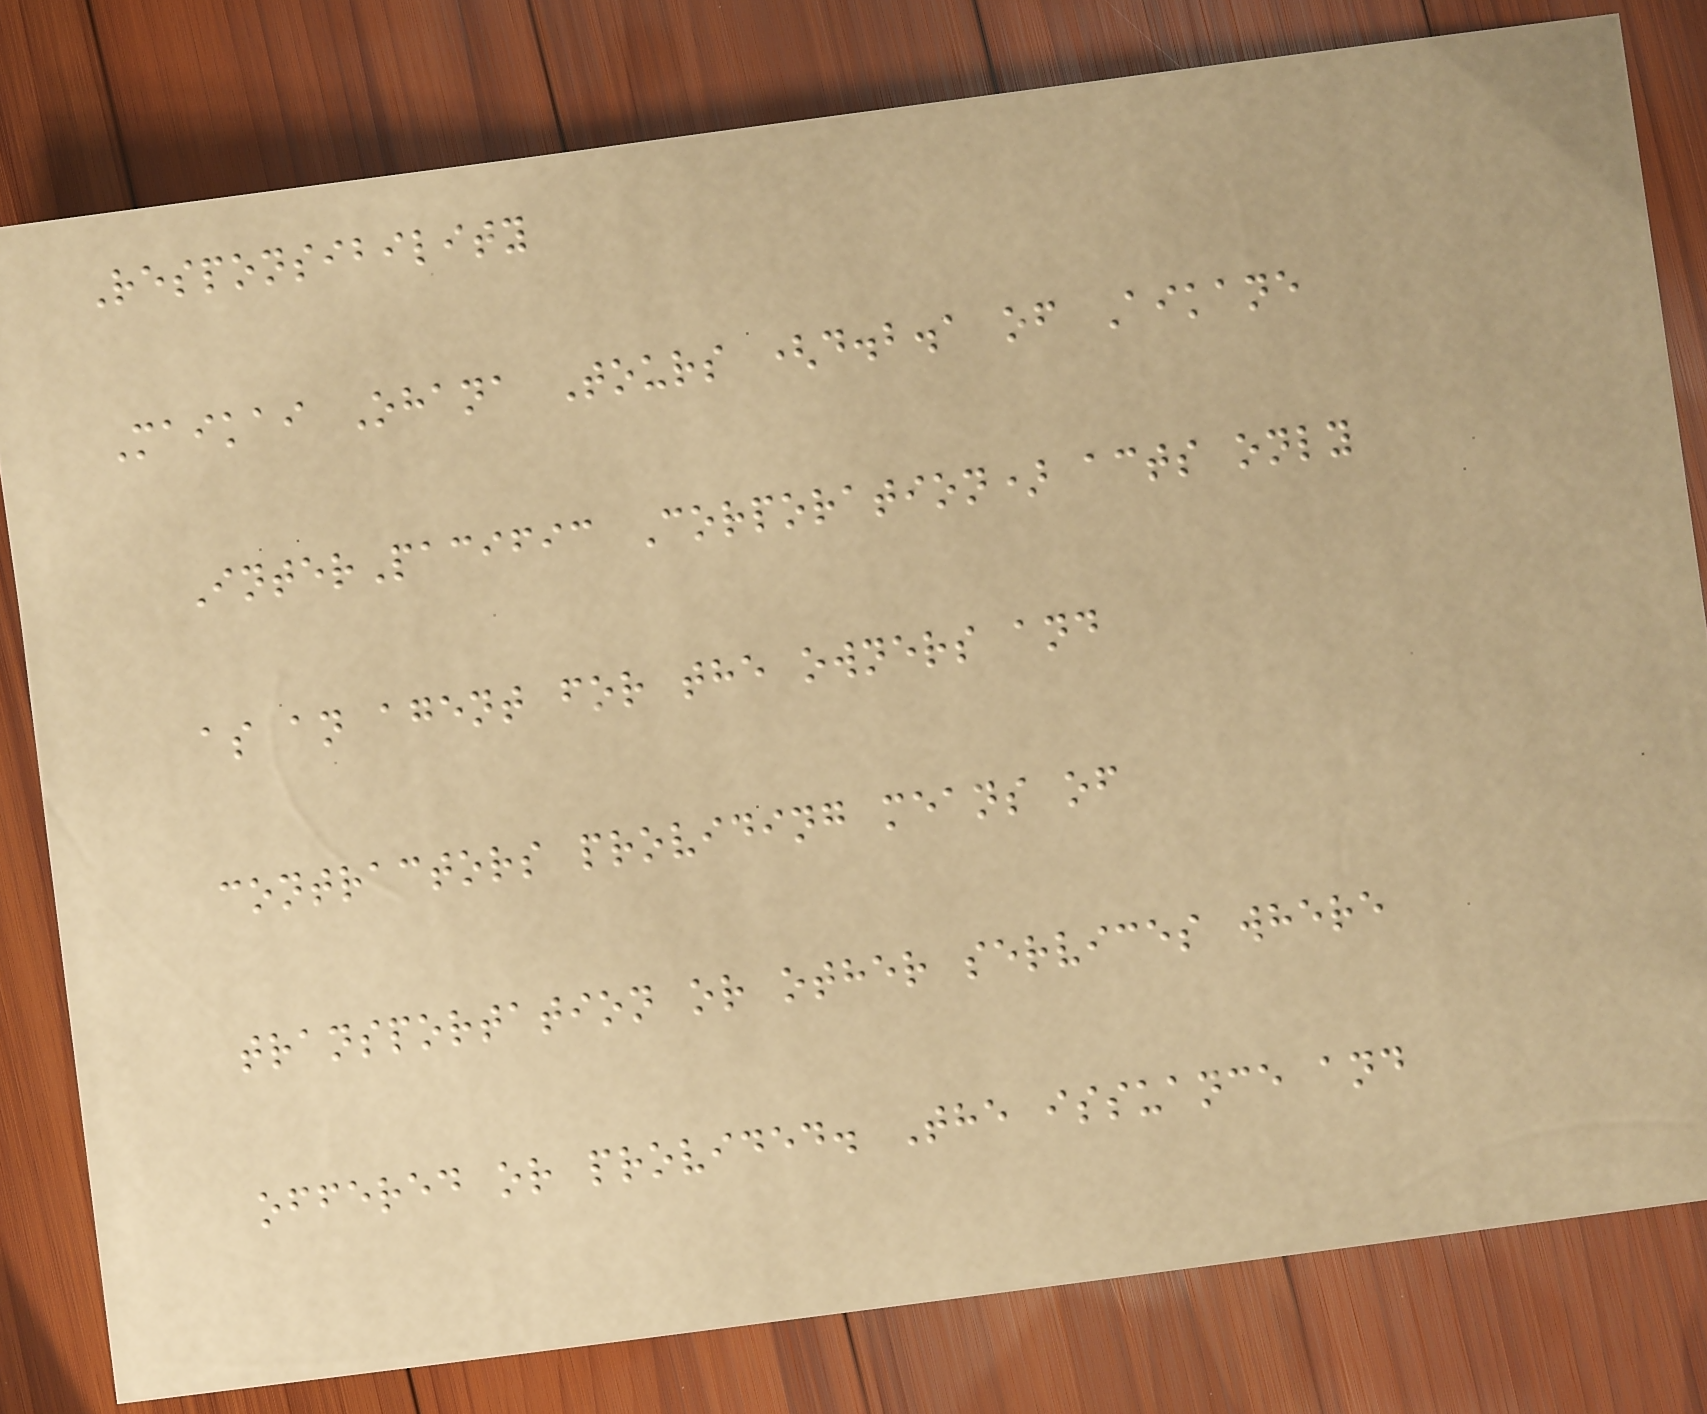Responsibility
Maikai Ohana Tours (d.b.a of Aikane
InterPacific Corporation) acts only
as an agent for the owners and
contractors providing means of
transportation or other services where
offered or provided. The issuance and
